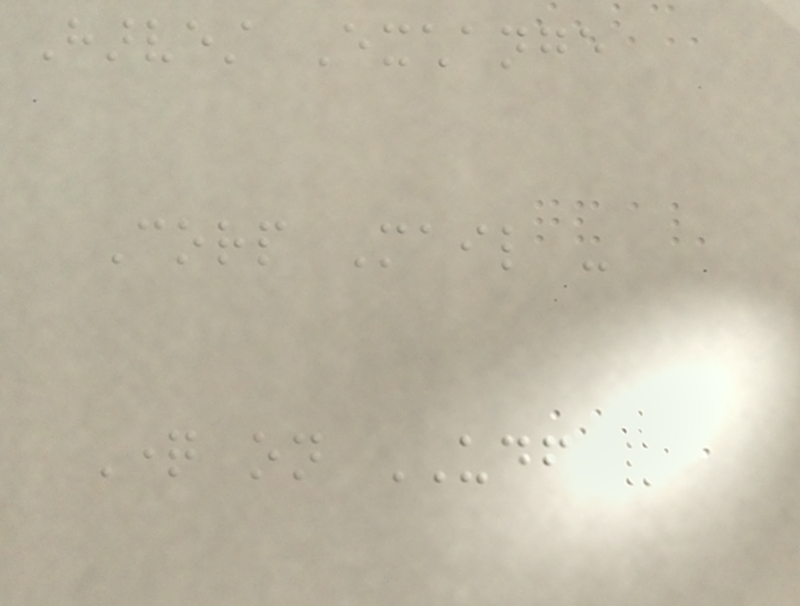Harvest Exchange
Corp Mail -
Question on UDF and
